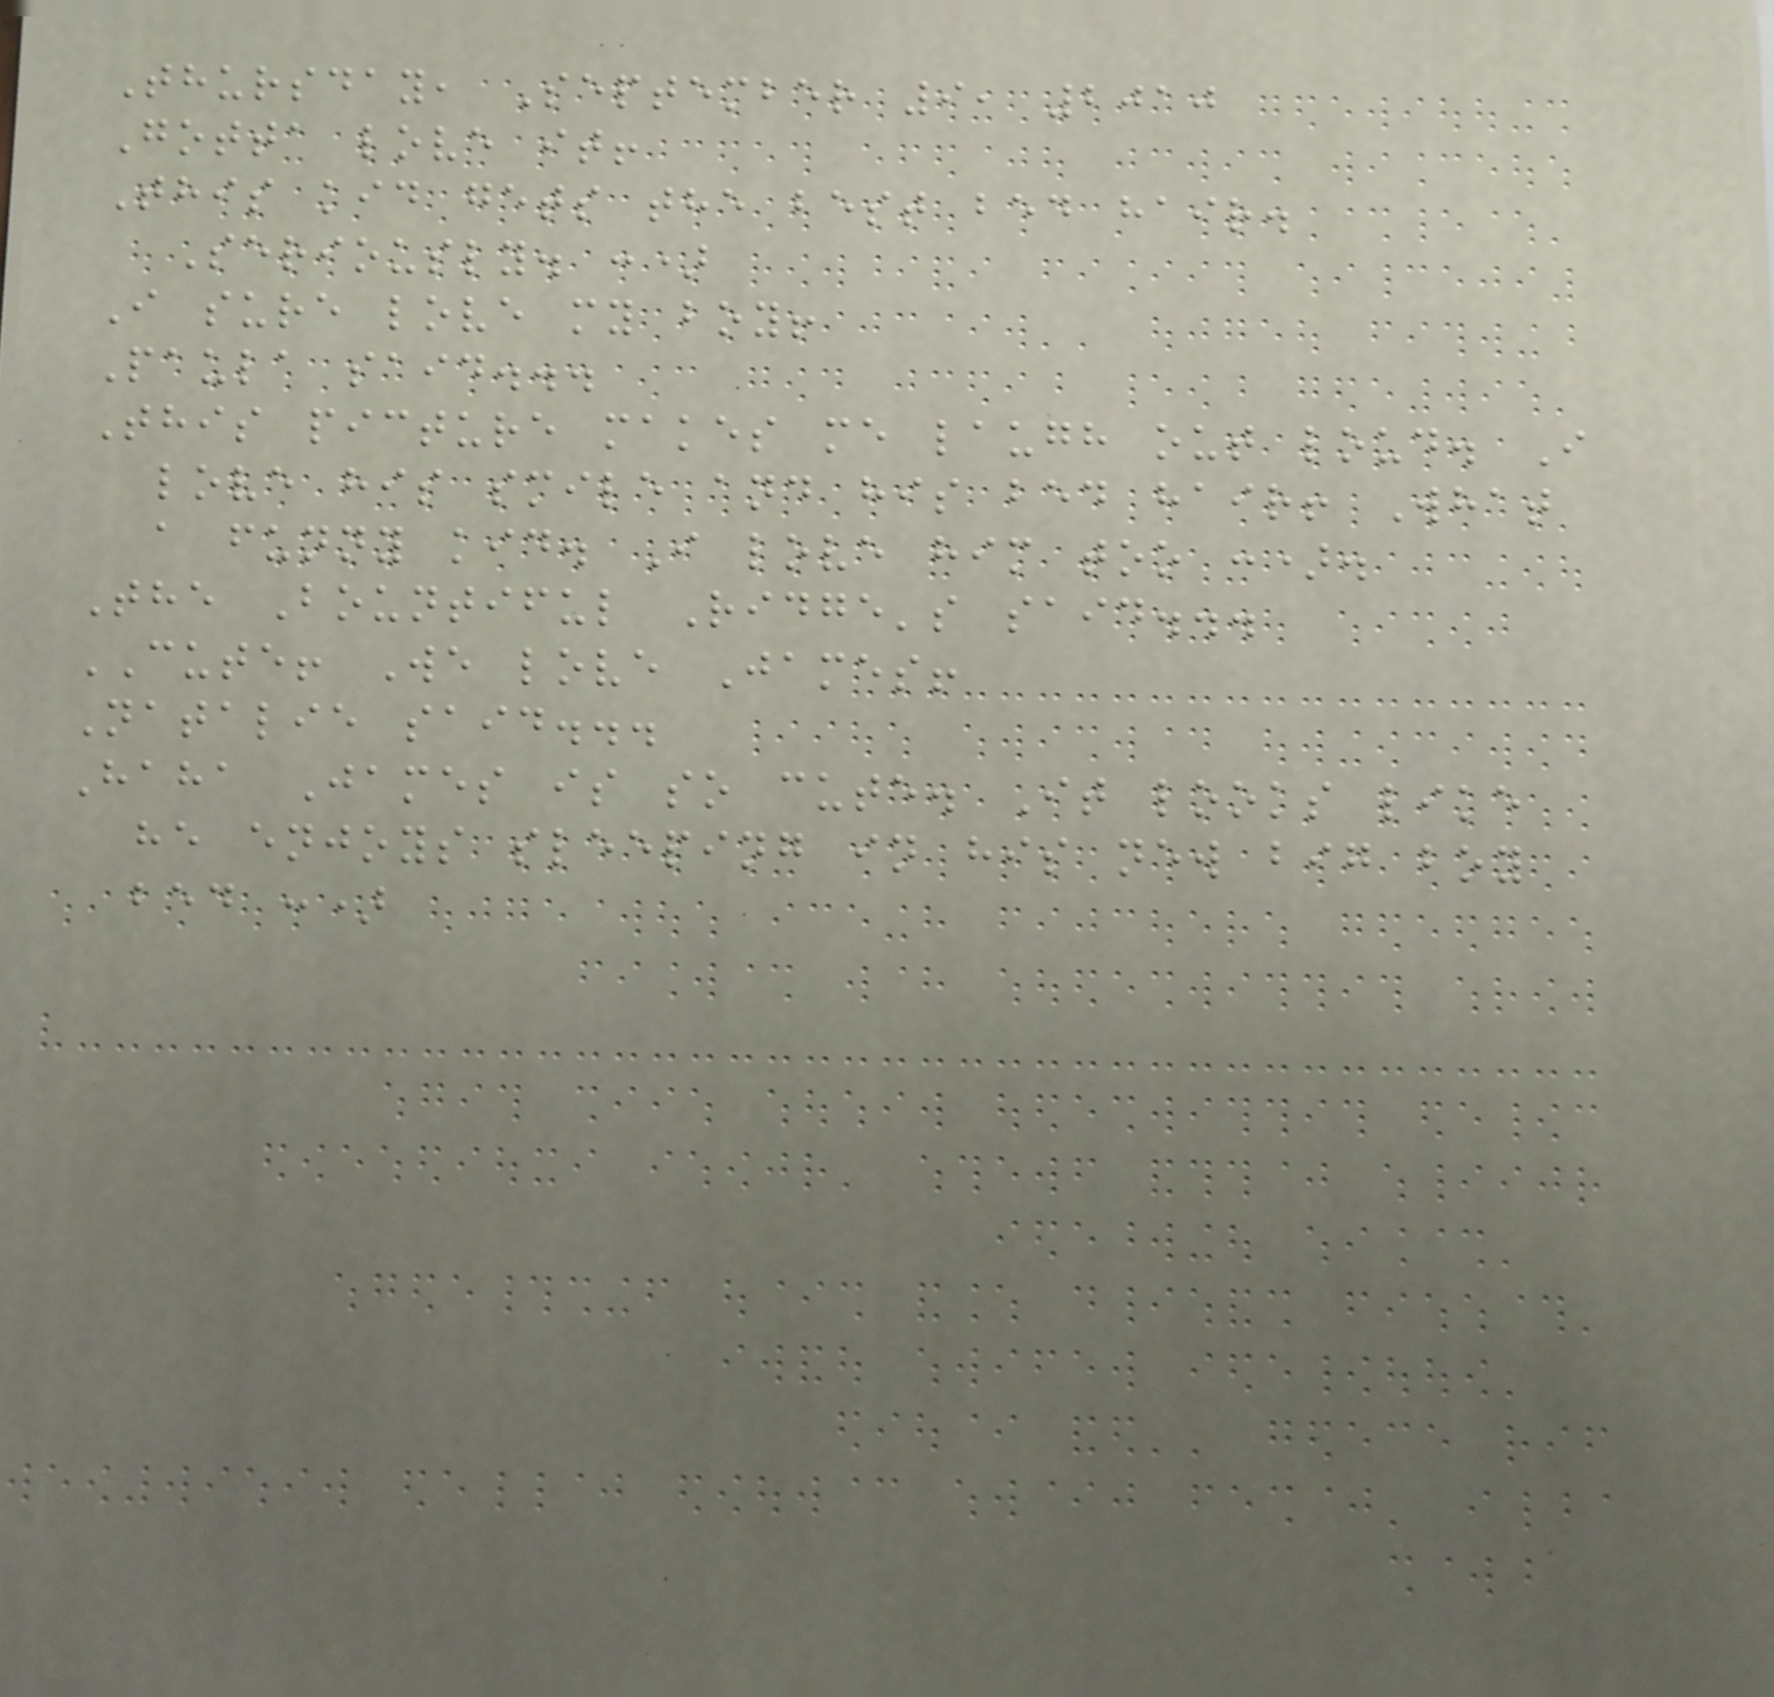Thursday, September 9, 2010
Gotta love it!
This kid gets the best bed hair.
Seriously. :)
I sure love my boy!
Paula said...
This picture makes me laugh out loud. I
love his smile and his bed hair! What
a funny kid. I love him too :).
The Bountiful Ridge's said...
CUTE! We love James!
Natalie said...
Haha James is so cute. It looks like
he enjoys sleeping in his new big boy
bed :)
